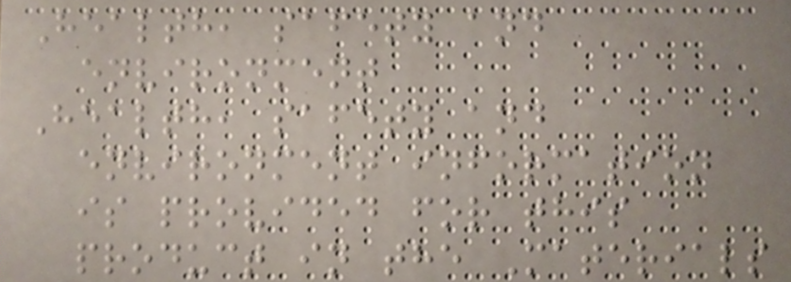Health, safety and
environment
Health, safety and
environment information
is provided for this
product in the Materials
